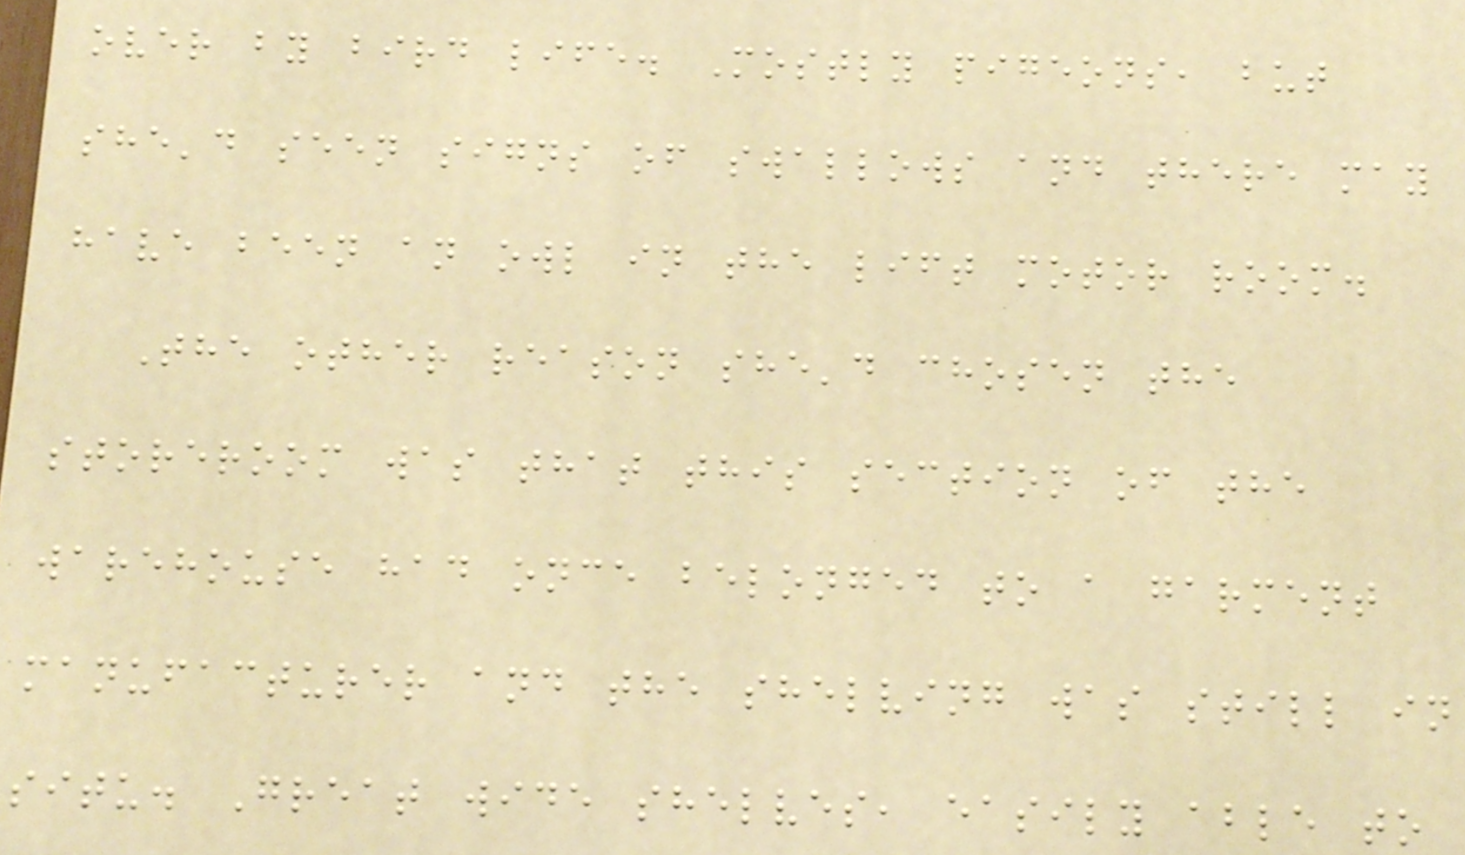over by bird life. Mostly pigeons, but
she'd seen signs of swallows and there may
have been an owl in the lift motor room.
The other reason she'd chosen the
storeroom was that this section of the
warehouse had once belonged to a garment
manufacturer and the shelving was still in
situ. Great wide shelves, easily able to
